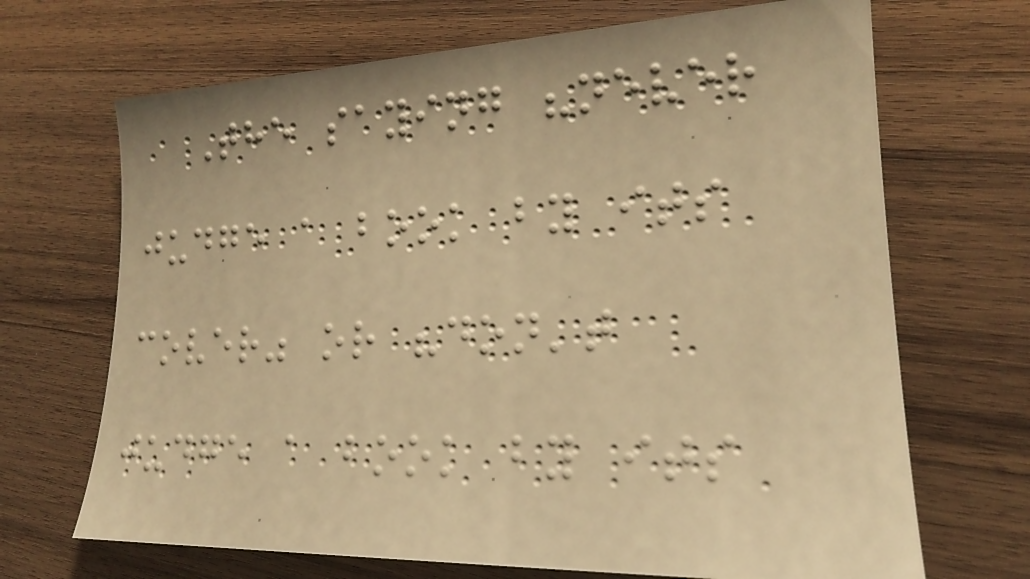The saying "never
judge a book by its
cover" or "don't
judge a book by its
